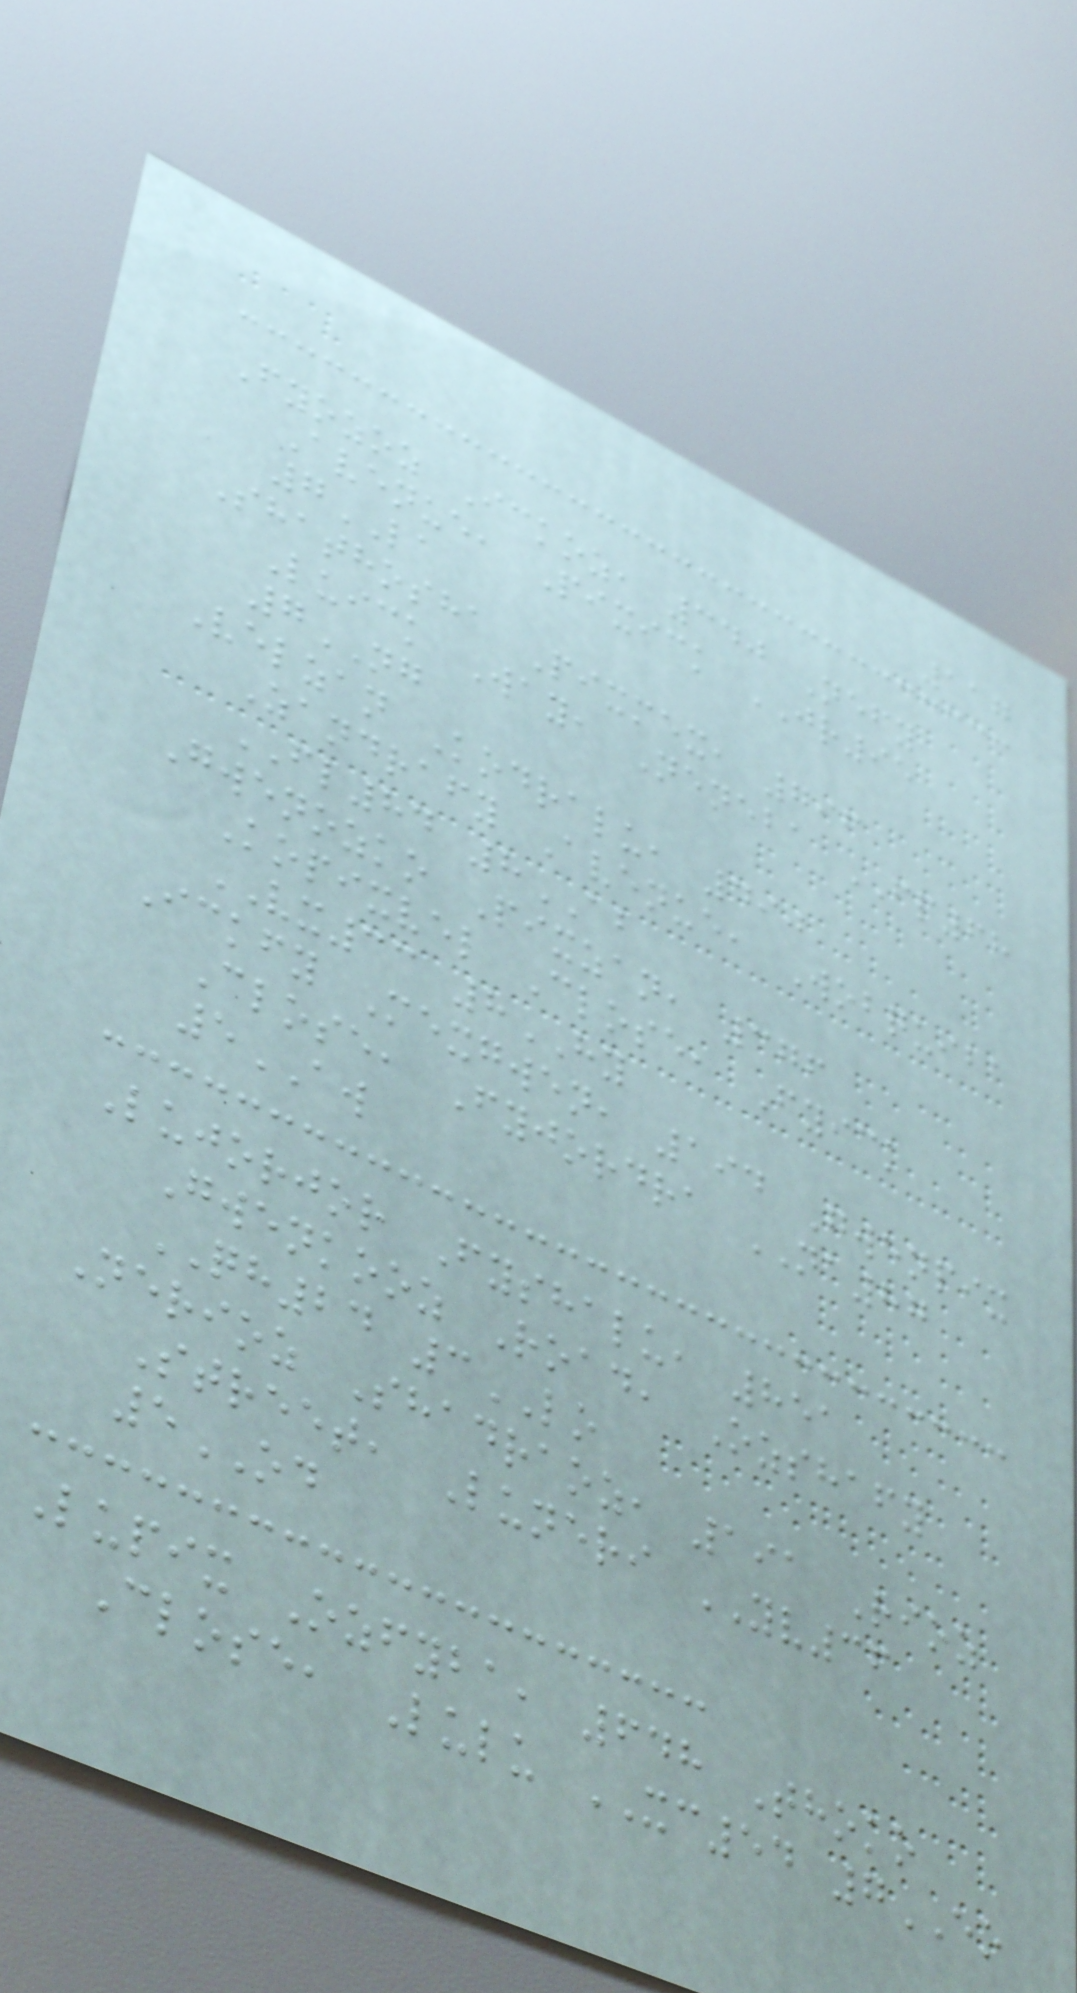117
Fyozoz Ickoz, 340 Nefy
Avenue, Pixick JR95
7LA
Shathosha Pixmex, 796
Luick Way, Neneba FP68
7NG
Velzan Kodralu, 490
Zandrafy Avenue, Wobquiba
FL84 8AB
Gwenozko Pixzan, 376
Kopixvel Close, Fyick
VX33 8HY
Ickfy Mexgwen, 194 Gwenpix
Close, Fyjordra NA87
5AW
Lujorjor Fyshalu, 851
Gwenkooz Road, Ozshafy
QH24 3LO
Nerioz Shadraoz, 191 Rioz
Street, Luneri YV36
5OD
Lupix Ozfyba, 648 Thoko
Close, Lulu XC54 7EO
